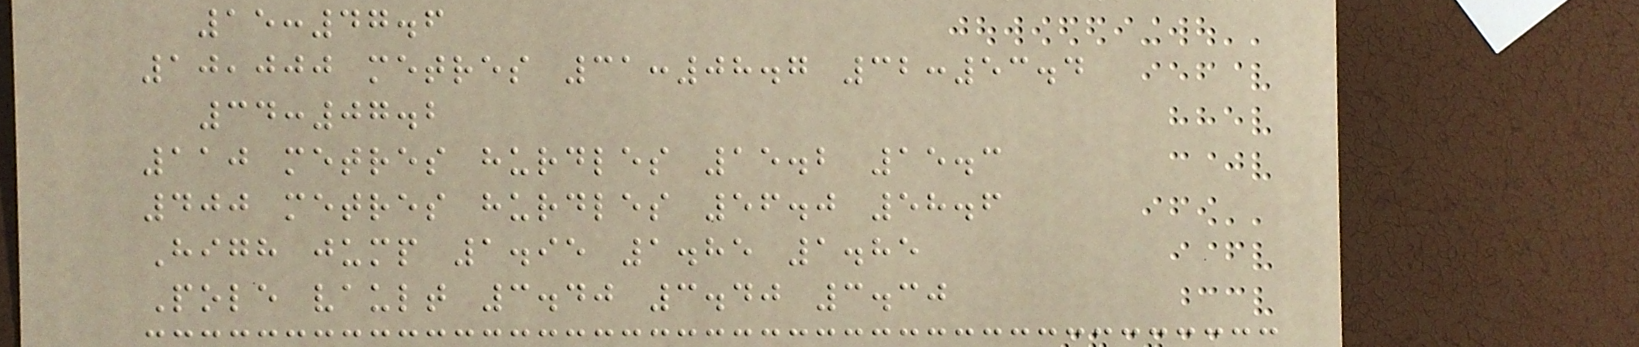15:47.6
10,000 metres 31:08.7 32:53.4
34:07.2
110 metres hurdles 15.2 15.3
400 metres hurdles 56.0 58.6
High jump 1.95 1.85 1.85
Pole vault 3.40 3.40 3.30
